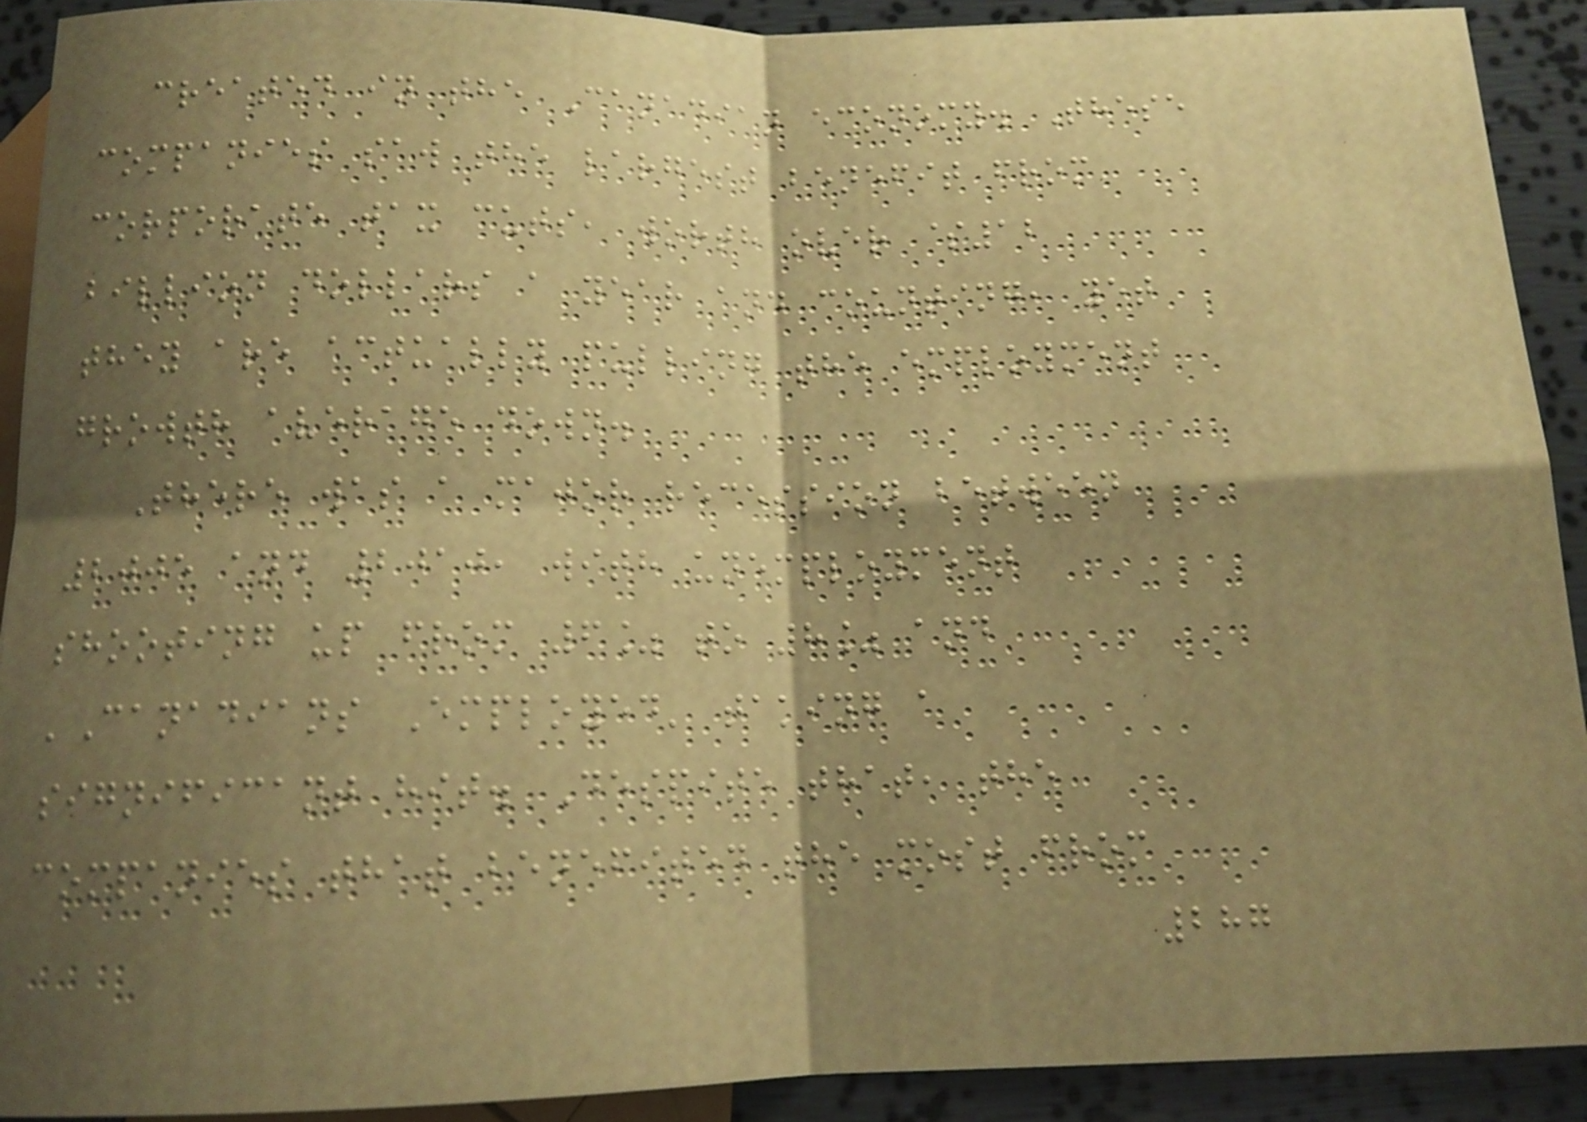created in the Canadian economy. These
companies saw the largest benefit from
corporate tax cuts, worth over $12
billion dollars a year and counting, yet
they are actually pulling the employment
growth average down.
There was a major recession between
2005 and 2010, with unemployment
shooting up from 6% to 8% and
'Canadians Employed' taking a
significant hit. Despite that, the
companies that benefited the most from
287
